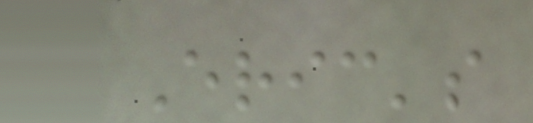Eric's
